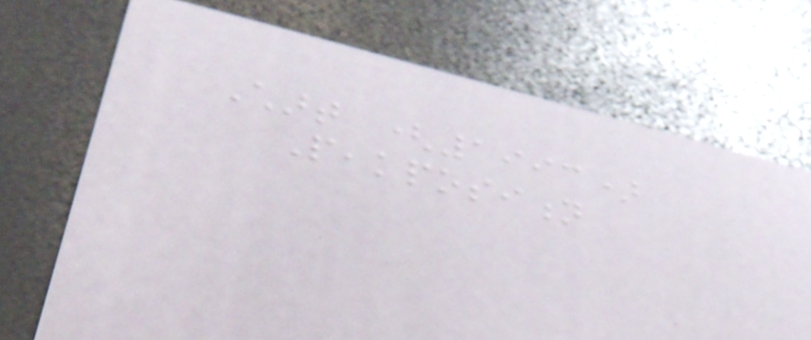Chart (1993)
Peakposition
